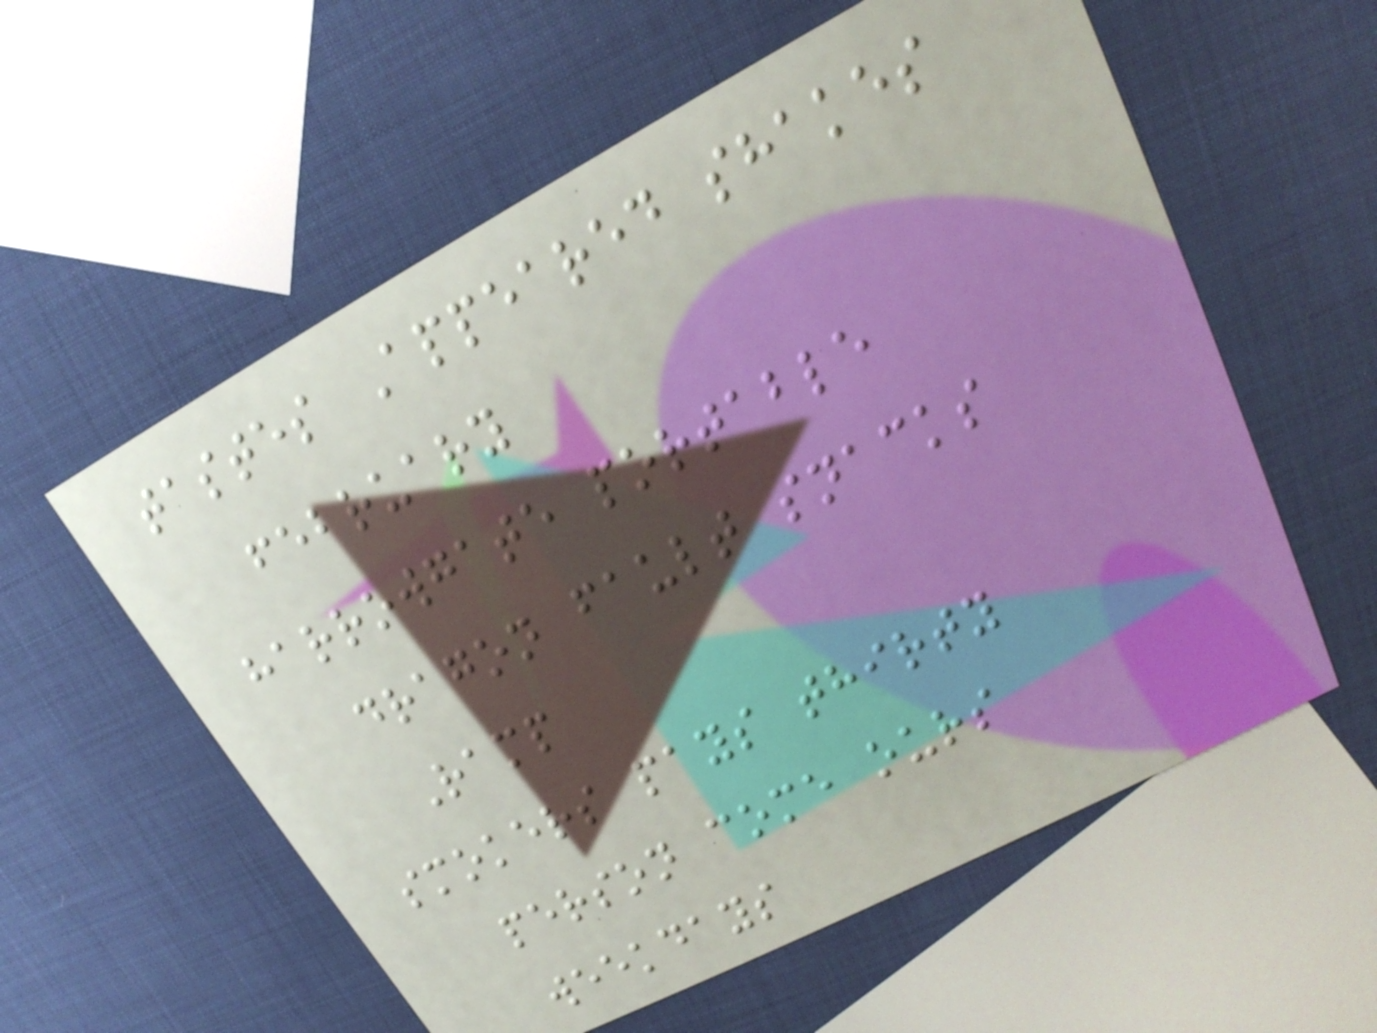tastes Appeared shakes
february
harrowgate portable
dragon fault snacks
Ramp
smokers pays thirty
person come ours
weekdays
